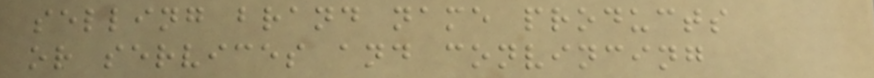selling brand name products
or services and convincing
